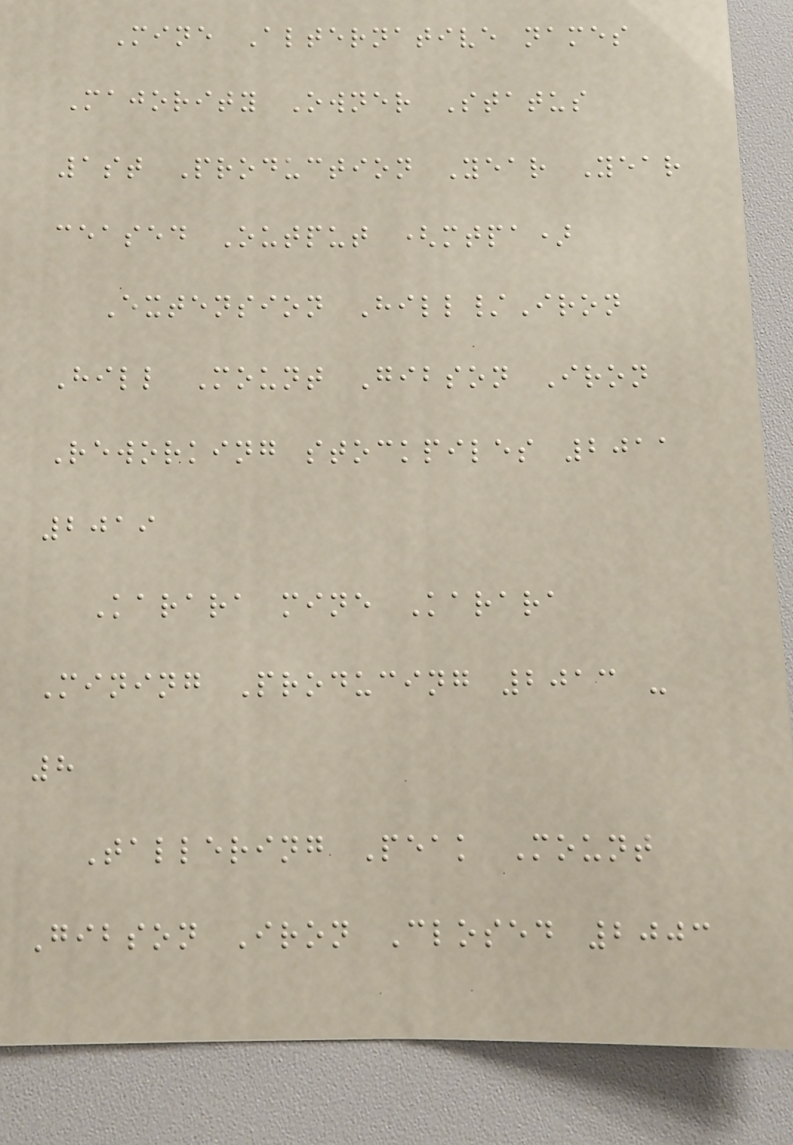Mine Alternative names
Majority Owner Status
1st Production Year Year
ceased Output (mtpa)
Extension Hill/Iron
Hill Mount Gibson Iron
Reworking stockpiles 2011
2019
Karara mine Karara
Mining Producing 2013 -
8
Tallering Peak Mount
Gibson Iron Closed 2003
